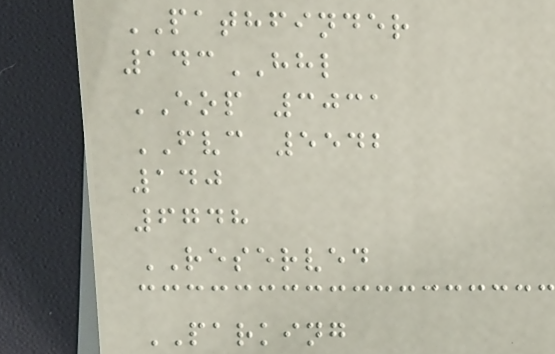PATHFINDER
143HHL
EOP 3031
FVC 5542
140
6748
RESERVED
PARKING
